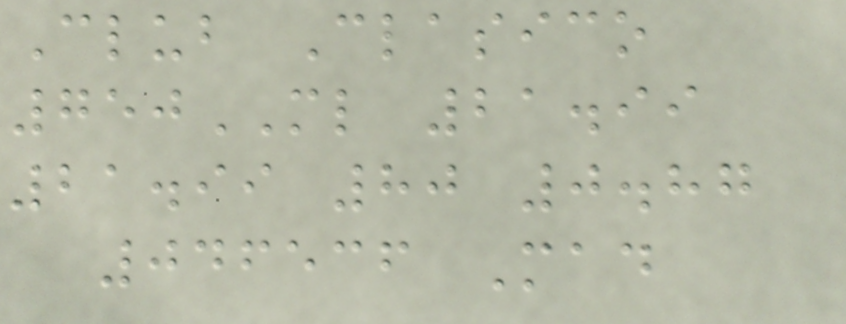Club Clasico
750ML 21.99
21.99 80 0.87
046536 Mad
